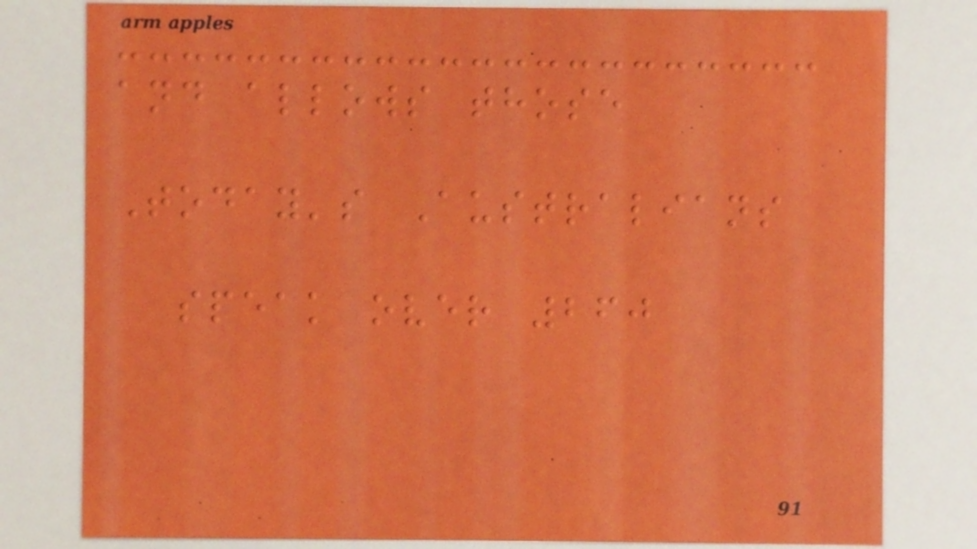and allows those
Today's Australians
speak over 260
